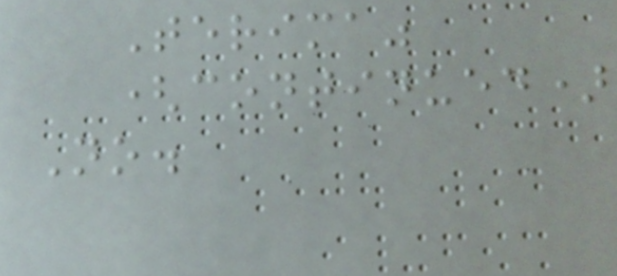Terima"
(continued)
No.
